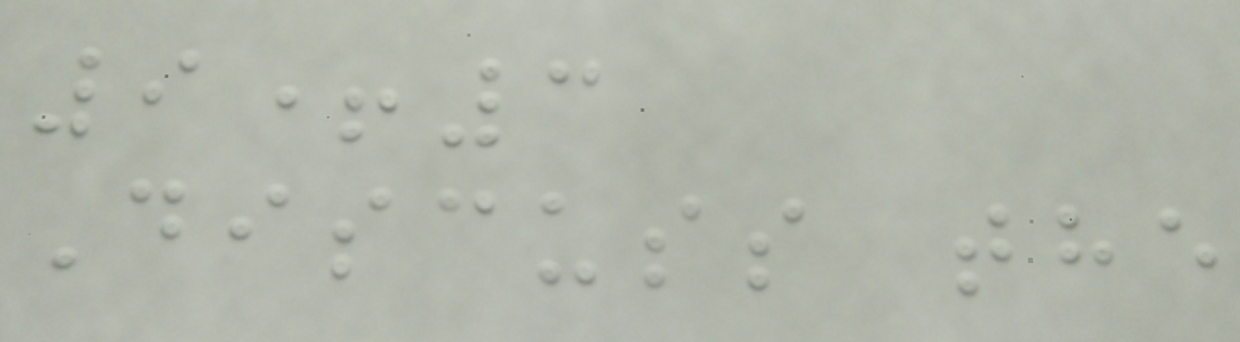9+3
Discuss the
